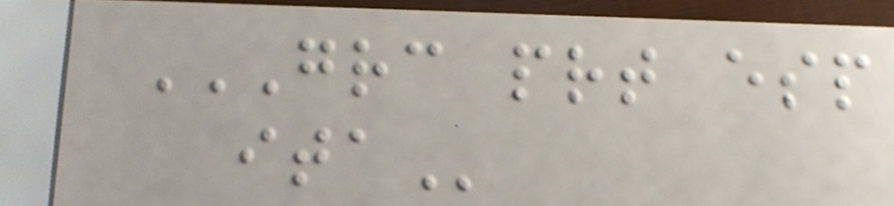GRC PRT ESP
ITA
